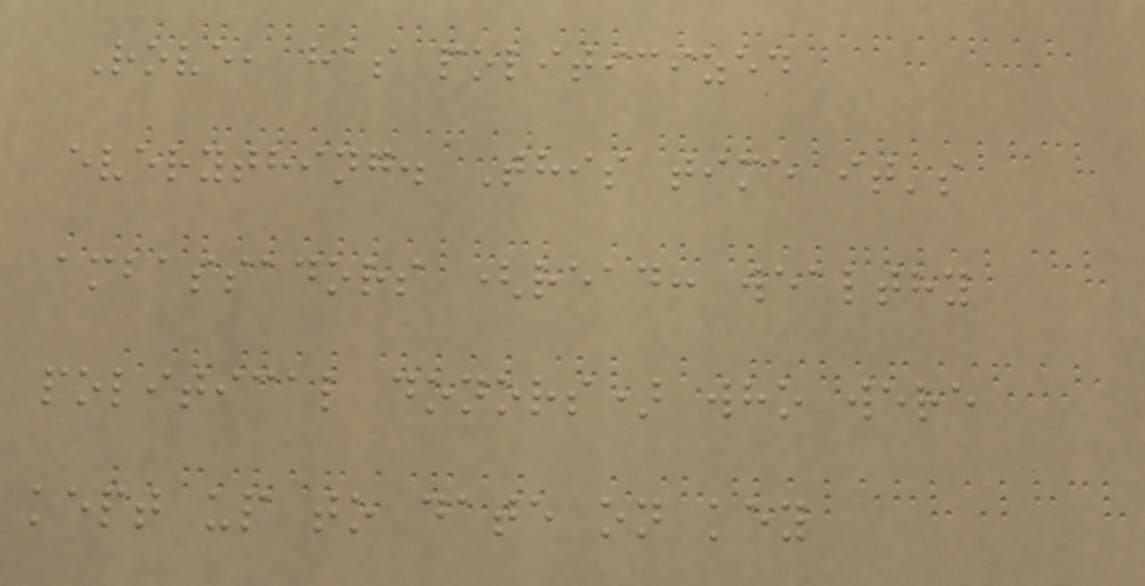Rove, has politicized
everything. This time it's
ambassadors (read: wealthy
political donors) who were
kept up to date on key
